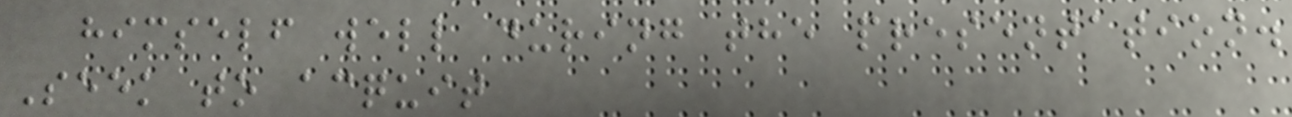himself well during the presentation.
Seek to acquit
